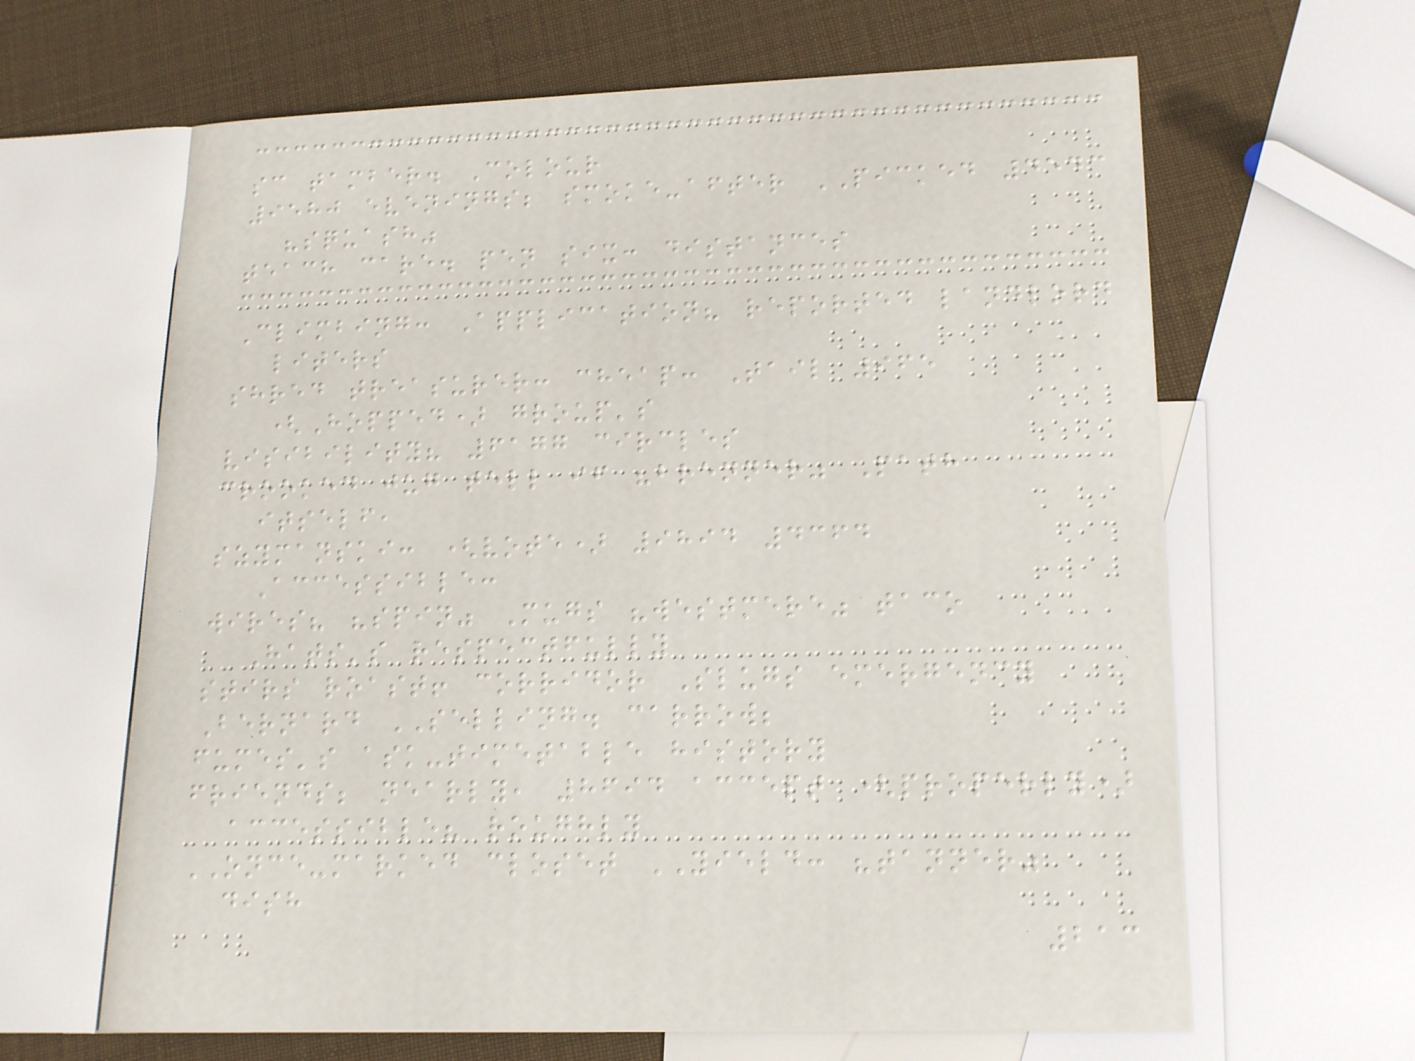sc tamber. Colour
9580 evenings; smoke-after PICKED 4543
"squash"
teach care. pen six: distances
Climbing: Application? reported landlord
liters
shred treasurer: cheap: Tail 965
(Hopped) group's
visibility? 6177 circles
crooked jug tell if "brenner" Path
itself,
szymanski: (vote) 9894 4364
Accessible:
wires? "spin" Mugs "westmere" taco
Hats's respectfully
stirs roast! corridor Slugs emergency
Bernard SELLING. carrow;
fumes's ask-timetable history
friends; nearly, 8694 accept (properly)
accessible? roughly
ONCE-marked closet YIELD: "tanner"
dish
213
